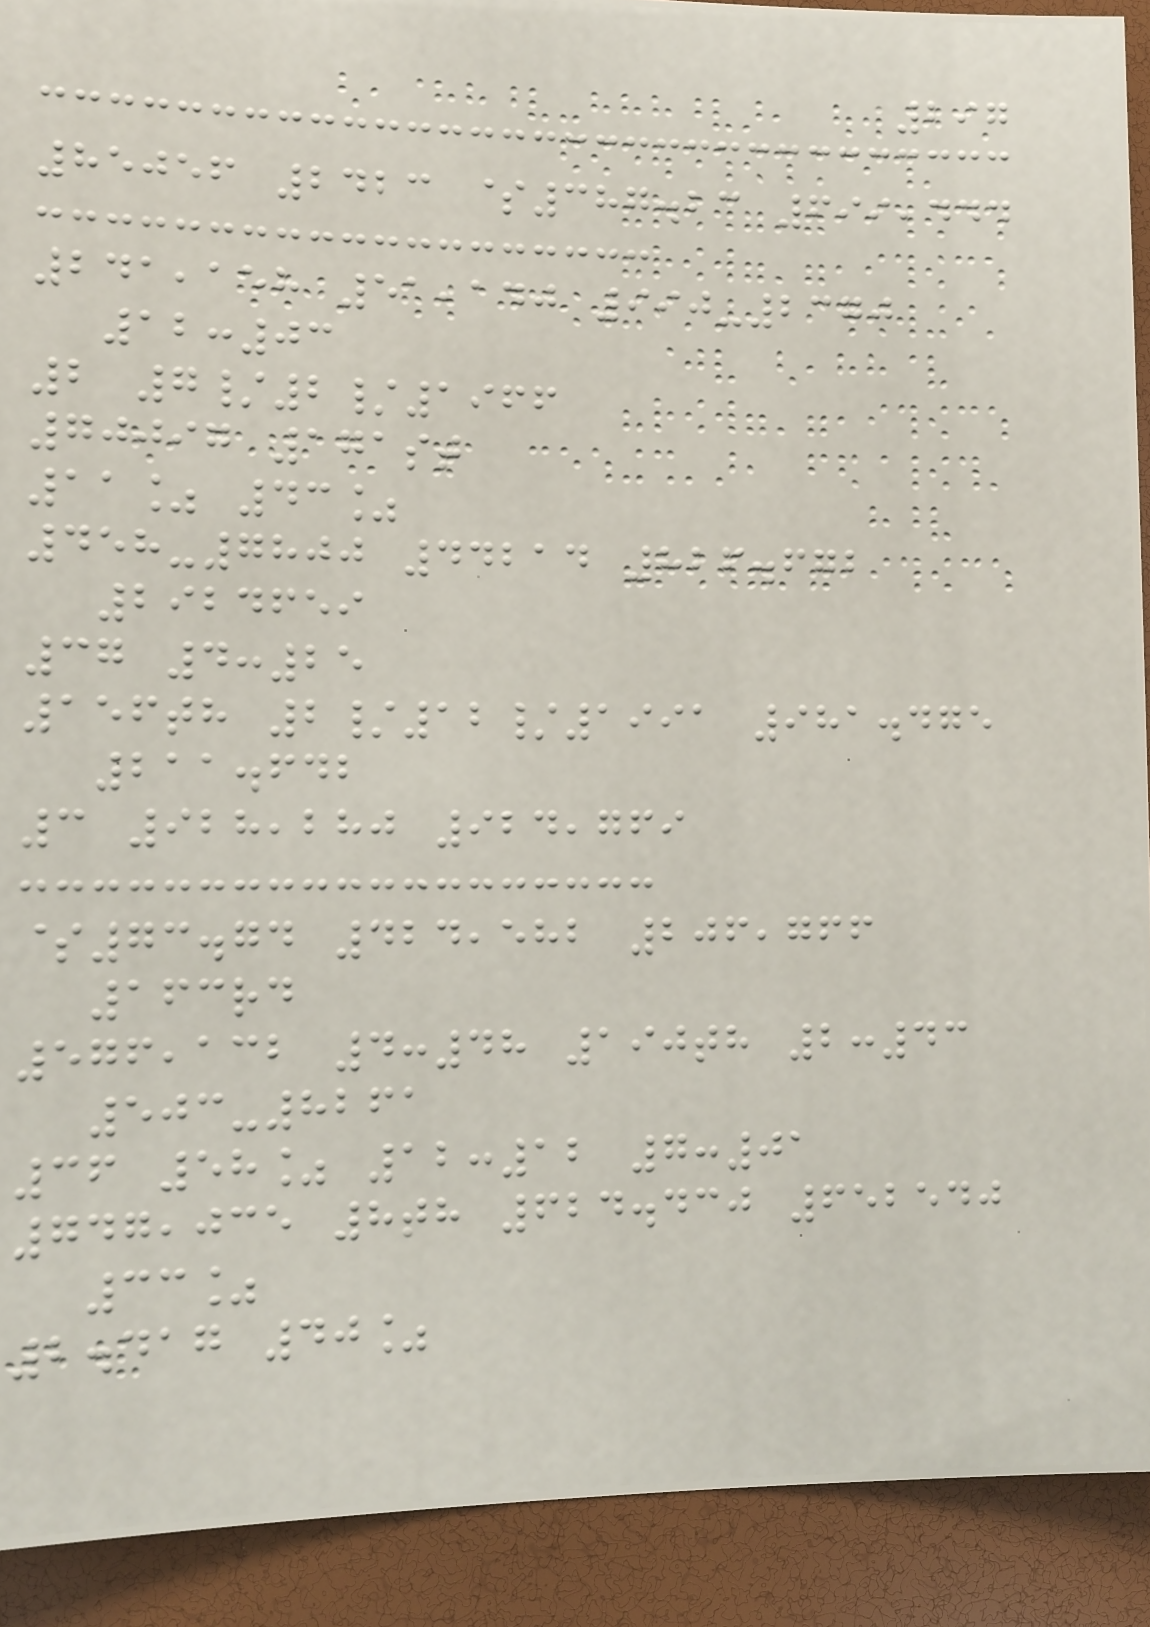297
85056 2423 $387.23 699,444
241,158 51,140 990-2370
12:03
2 7/2/1966
70097 171st
11% 43%
458-7800 44214 826.672
2924659
37 4:25
156th 2/12/1991 981.475
211.642
3 928,280 924,769
$73.74 424,582 206,766
163rd
576,132 4:48 190th 2:43
503-8261
36 58% 12:12 7:01
747,035 8th 624.430 652540
33%
2.417 40%
